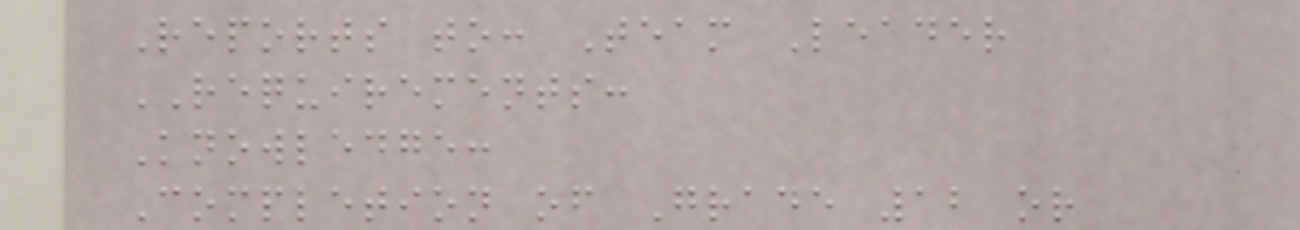Reports to: Team Leader
REQUIREMENTS:
Knowledge:
Completion of Grade 12 or
